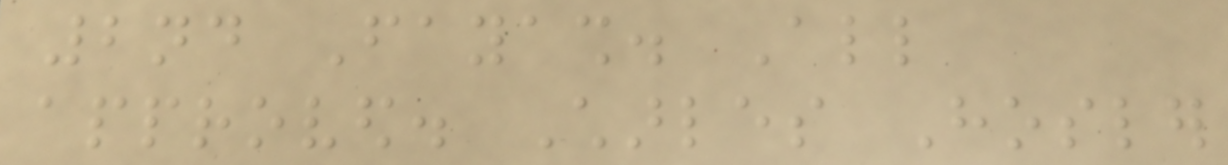2nd Fayash. All
approved. Charles Hosler
